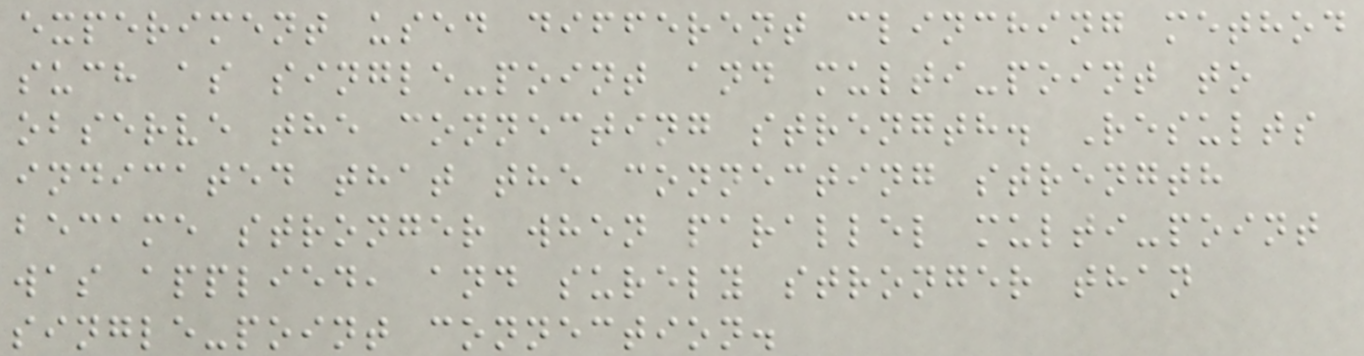experiment used different clinching method
such as single-point and multi-point to
observe the connecting strength. Results
indicated that the connecting strength
became stronger when parallel multi-point
was applied, and surely stronger than
single-point connection.
